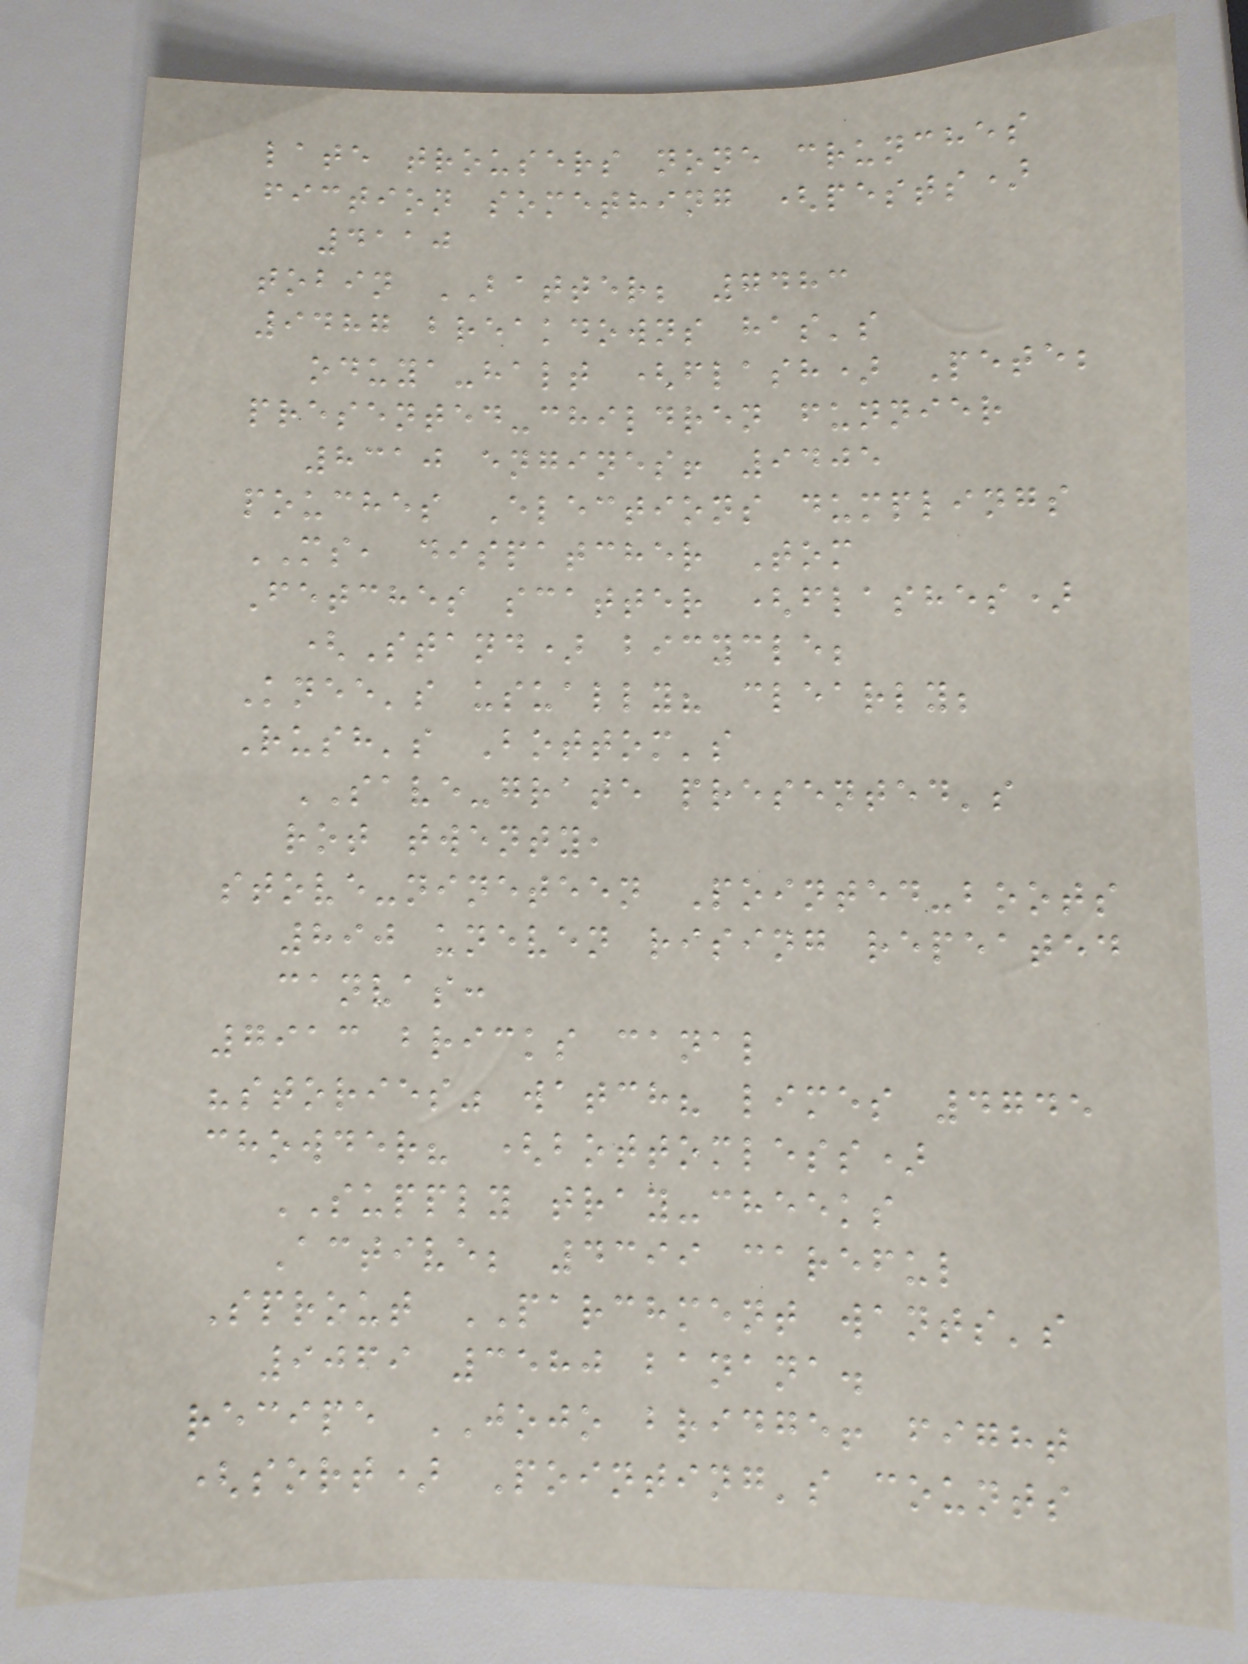late trousers none crunches
fiction something (pests)
4110
tobin BATTER; 7483
9487 breakdowns has's
oduya-halt (flash) Pete;
presented-children funnier
8310 engines! 9405
pouches Elections dumplings
MS, dispatcher Tom
Fetches scatter (flashes)
(Stand) bicycle;
Knee's usually? clearly;
Rush's Bottom's
SAVE-grate presented's
rot twenty,
stove-nineteen Pointed-boots
890 uneven rising repeated
canvas:
7913 bricks canal
"stories" watch? limes 4745
chowder? (bottomless)
SUPPLY tray-cheeks
Active; 4399 careful
Sprout PARCHMENT wants's
9069 3580 banana.
recipe JOJO bridge! fight
(sort) Pointing's counts
